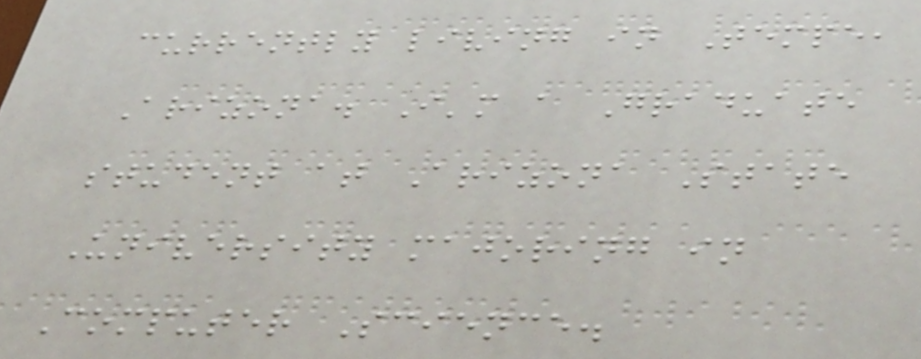currently living in Tempe,
Arizona. I'm a Graduate
student at Arizona State
University majoring in
Computer Science.
